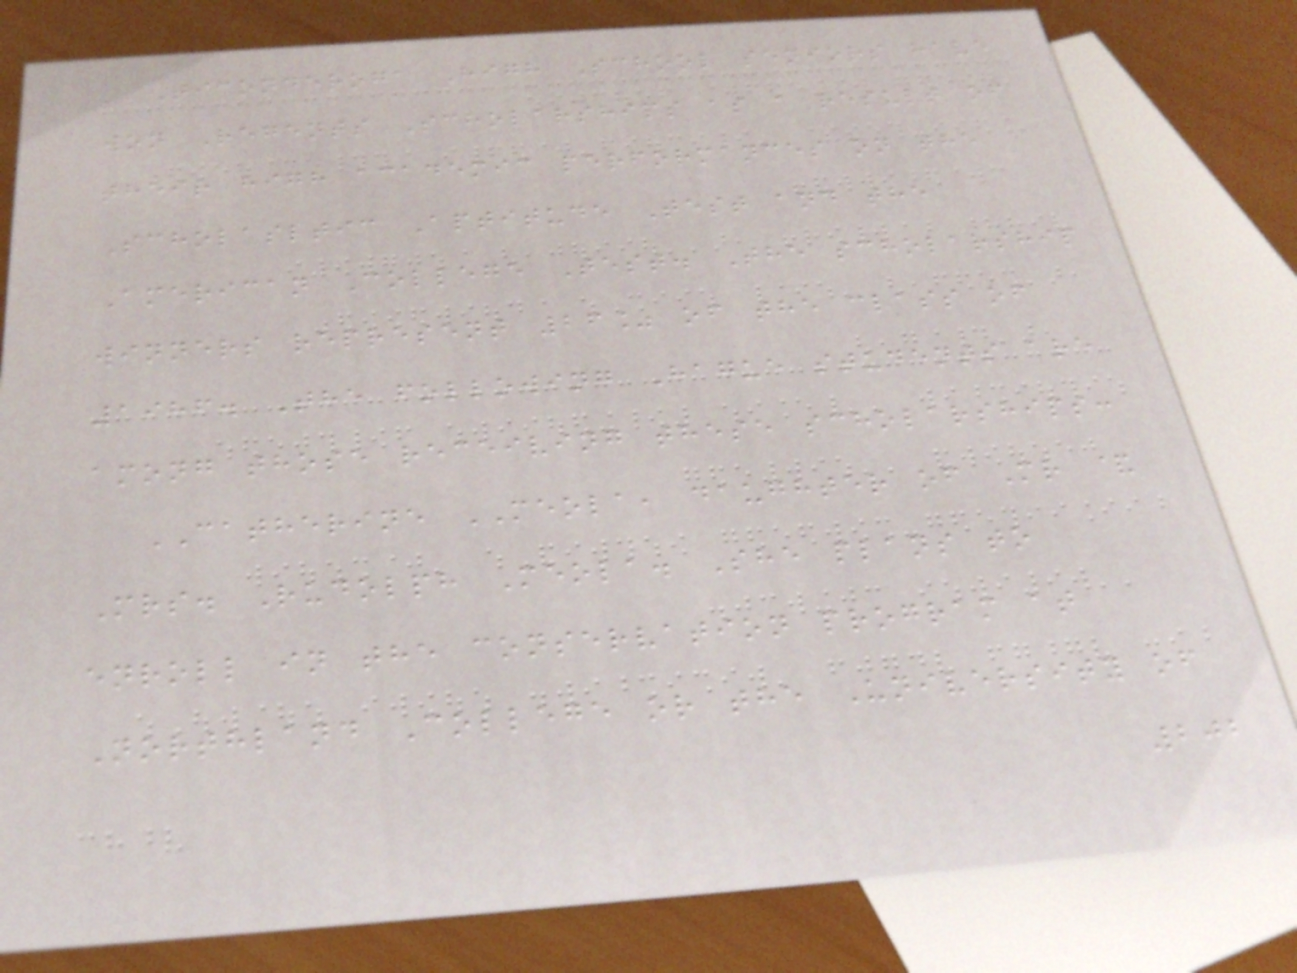Ticonderoga High School seniors have
won Regents Scholarships as a result of
their high academic performances on the
Scholasltic Aptitude Test and the
American College Test. The scholarship
winners represent 26% of the class of
1986. The following Hague students are
among those receiving these scholarships:
CATHERINE MEOLA, daughter of Mr &
Mrs. Rudolph Meola. She plans to
enroll in the conservation program at
Northland College or the University of
202
